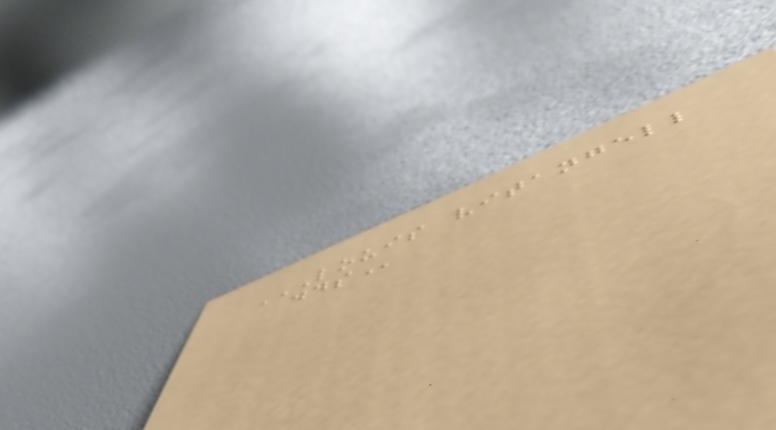LOUIS VITANGELL
DDS
